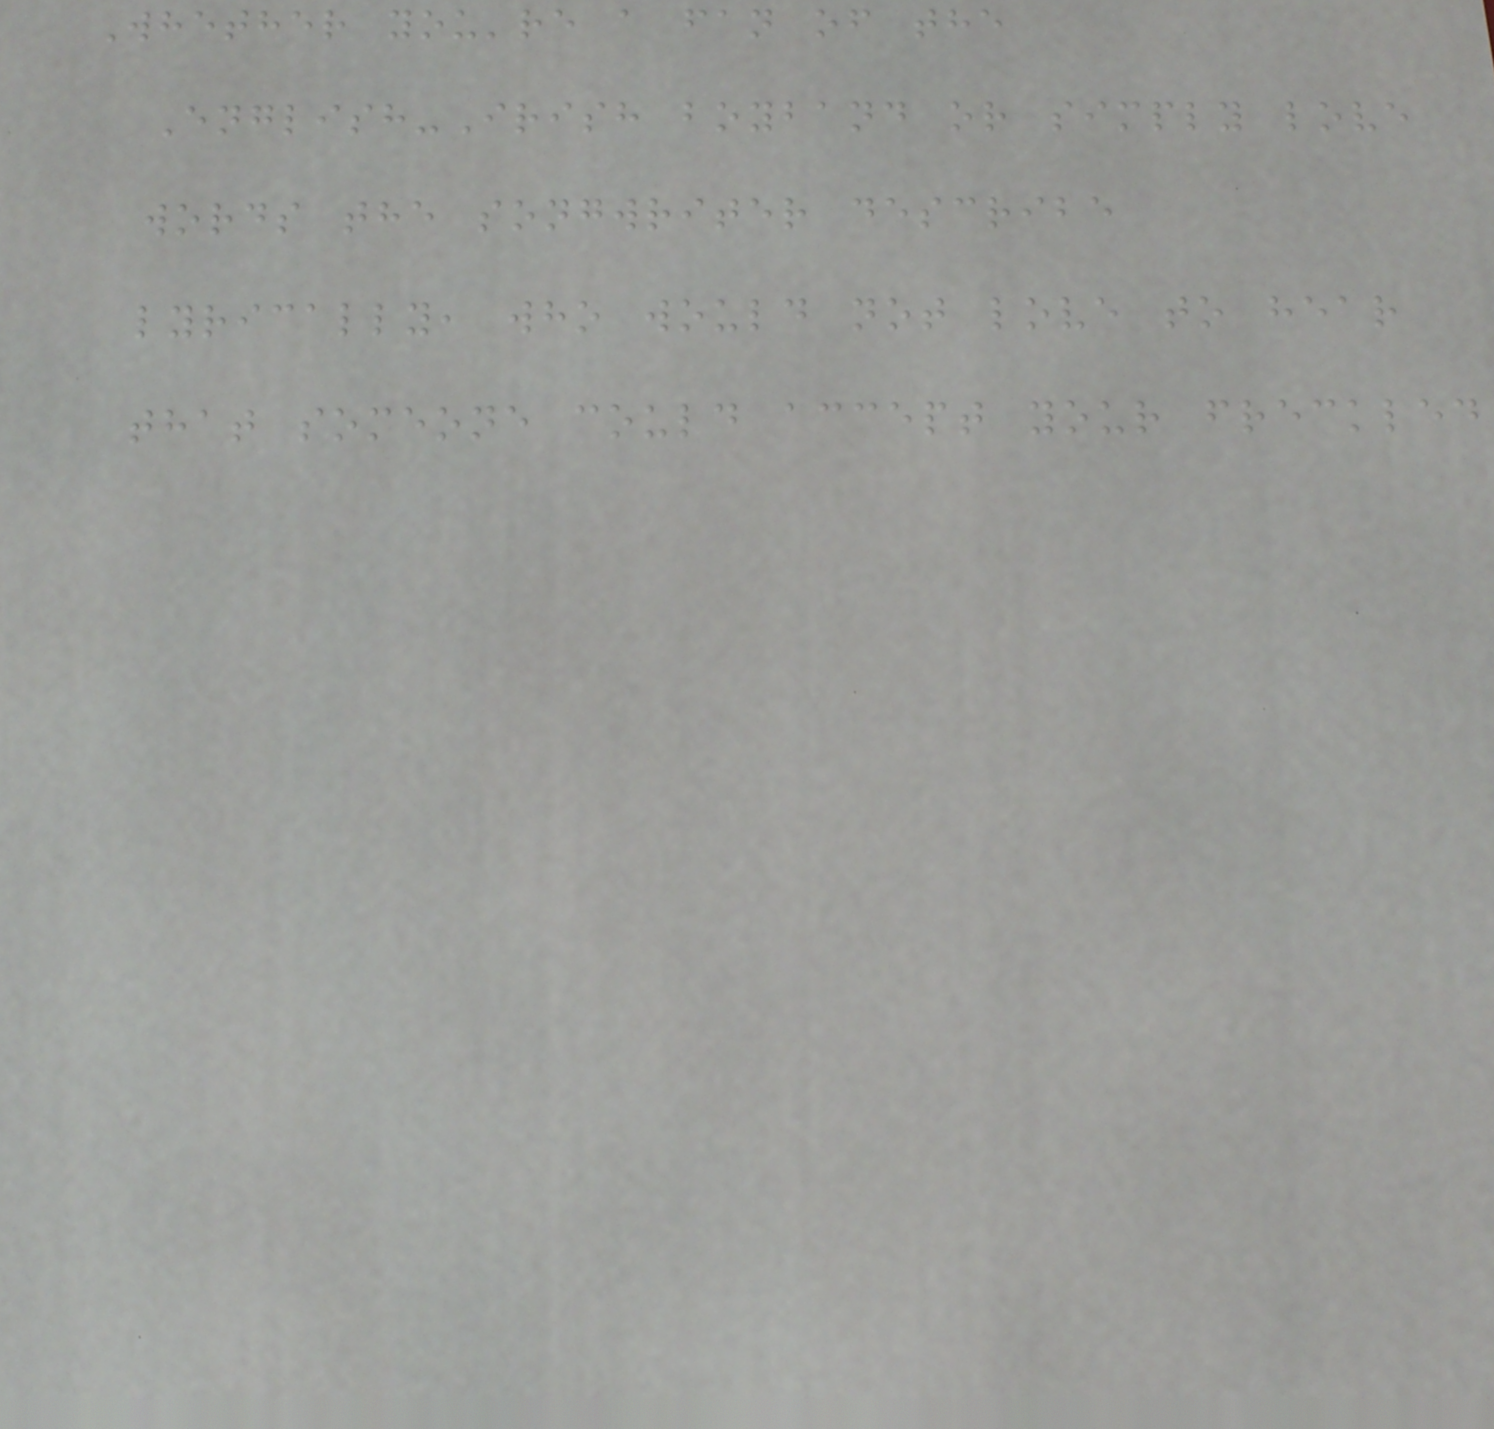Whether you're a fan of the
English-Irish boyband or simply love
words the songwriter describe
lyrically, who would not love to hear
that someone could accept your freckled
